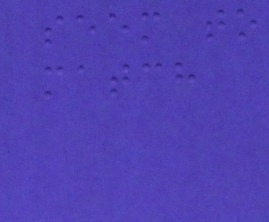seem to
match
